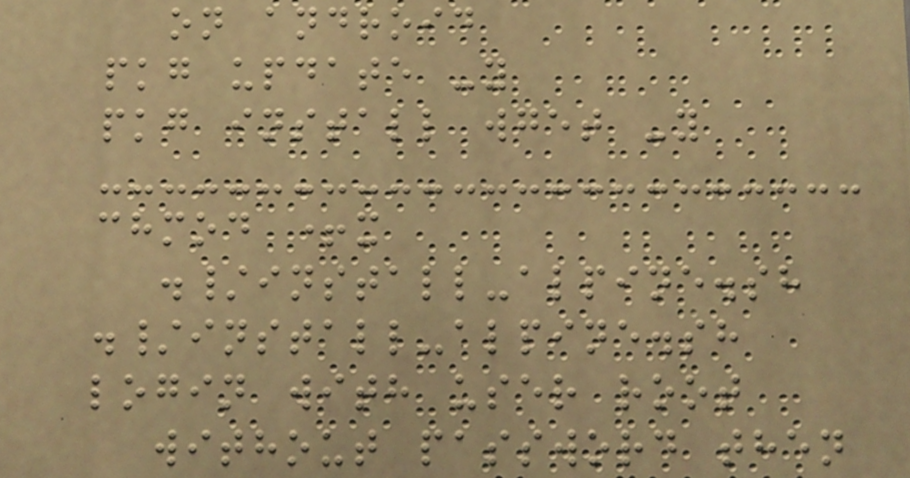on android
pkg update -y
pkg install wget -y
chmod +x
./install-alpine.sh
./install-alpine.sh
login with user root
without password then
